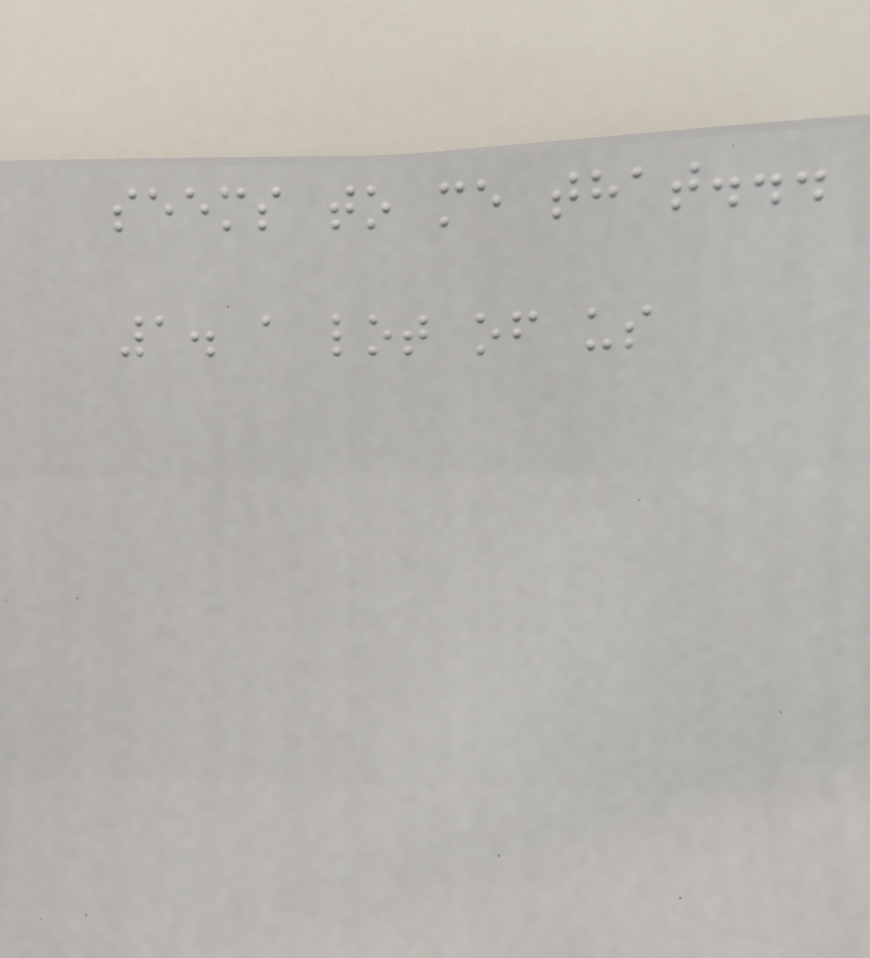seems to me that...
1. a lot of us
